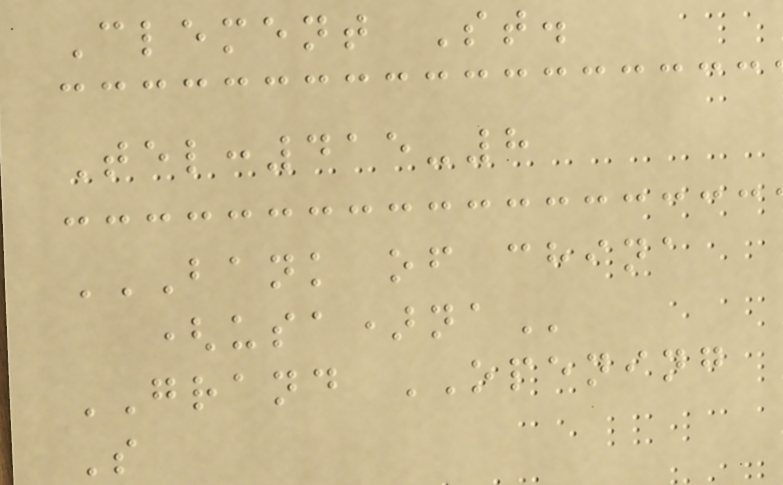Clement St.
Tel:415-8
BANK OF CHINA
(USA)NA
GRAND OPENING
S
